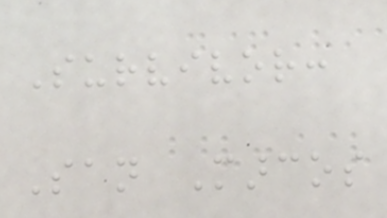Survivor:
San Marcos
